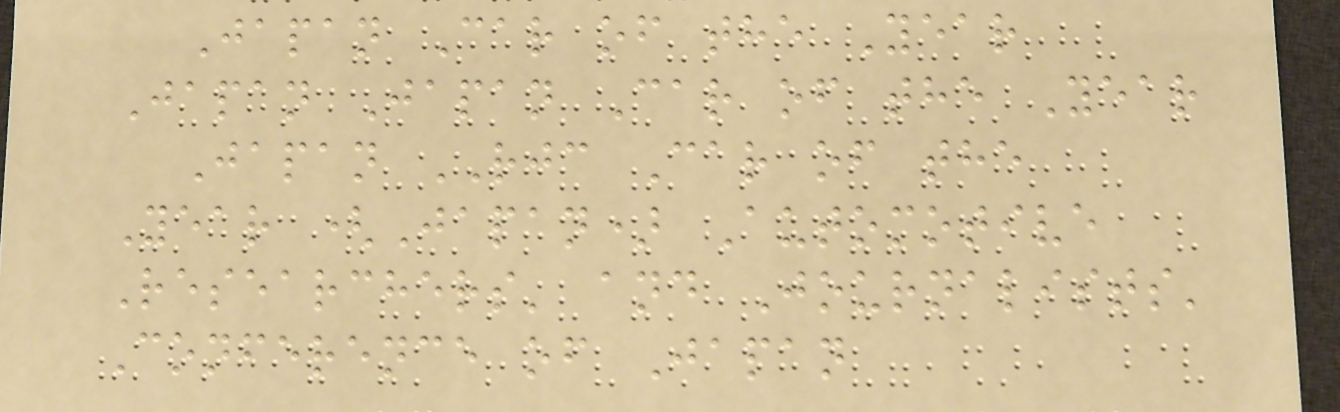Japan Car of the Year
Japan Japan Car of the Year
Japan RJC Car of the
Year (Japan) Automotive
Researchers' and Journalists'
Conference of Japan
